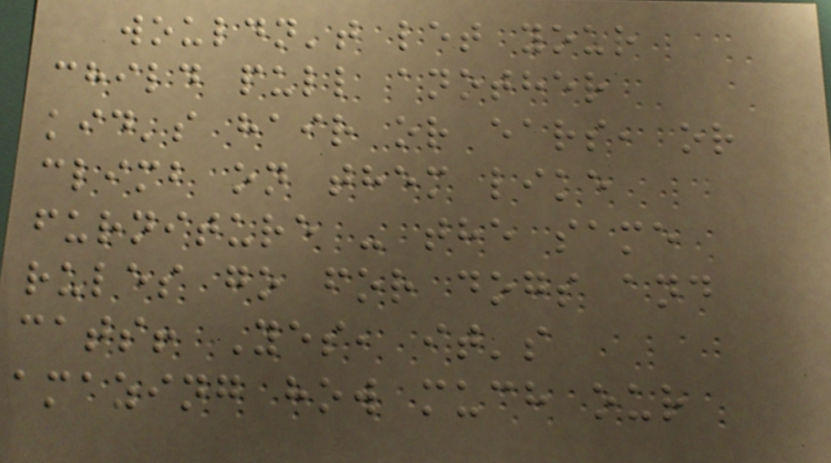wouldn't let your
child pull another
kid's hair or ears, or
climb on them like
furniture - the same
rules go for dogs and
cats! Yes, it's
amazing how much our
